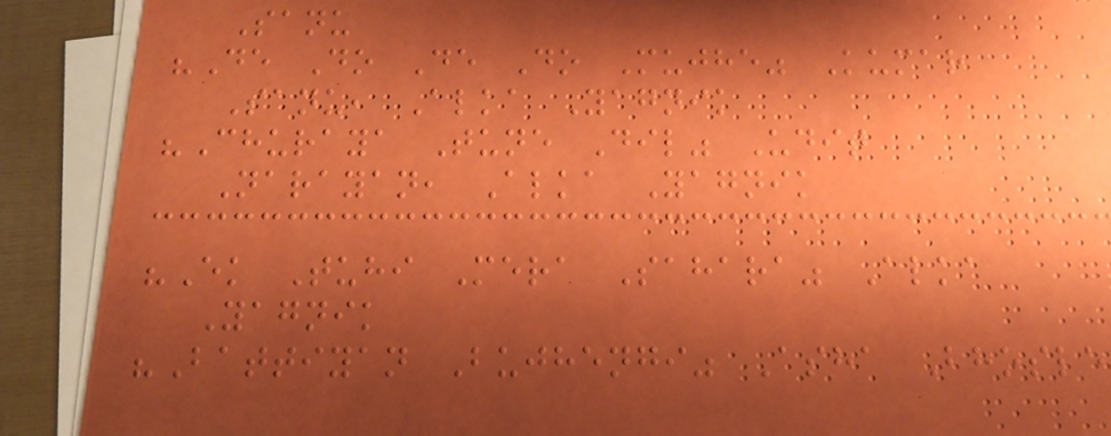Sanu
"De Do De Do Mujhe" Kumar
Sanu, Alka Yagnik
"Churaya Tune Dil" Udit
Narayan, Alka Yagnik
"Ek Tuhi Mera Sahara" Alka
Yagnik
"Battiyan Bujhengi" Asha Bhosle
